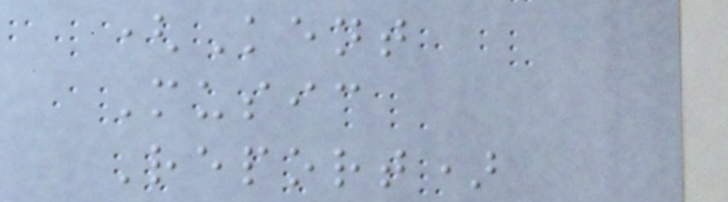(Kent
Music
Report)
